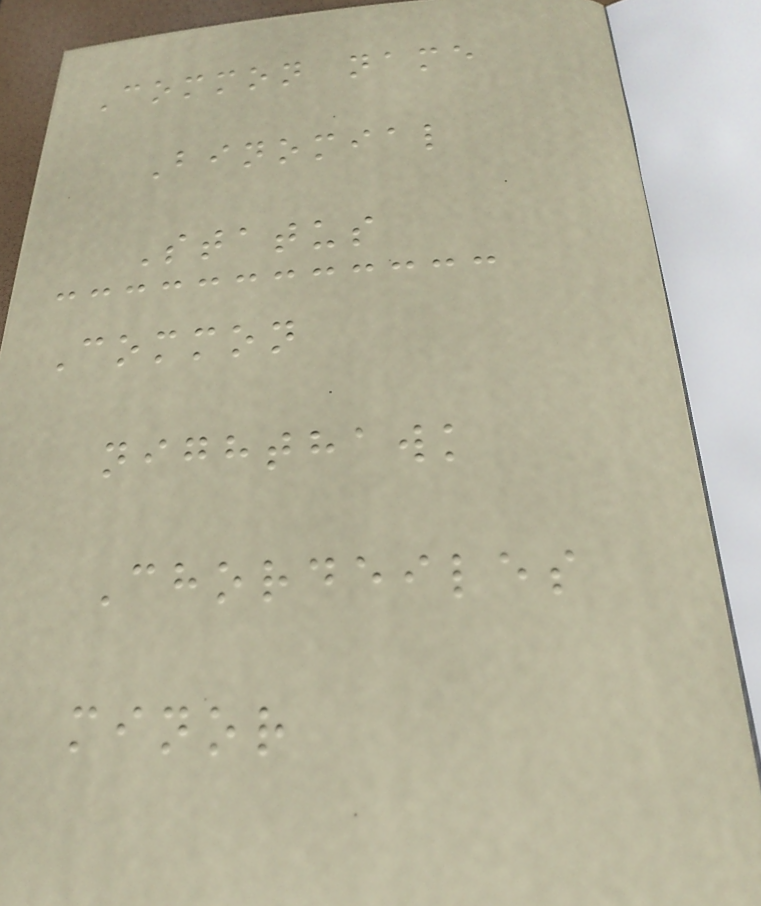Common name
Binomial
Status
Common
nighthawk
Chordeiles
minor
